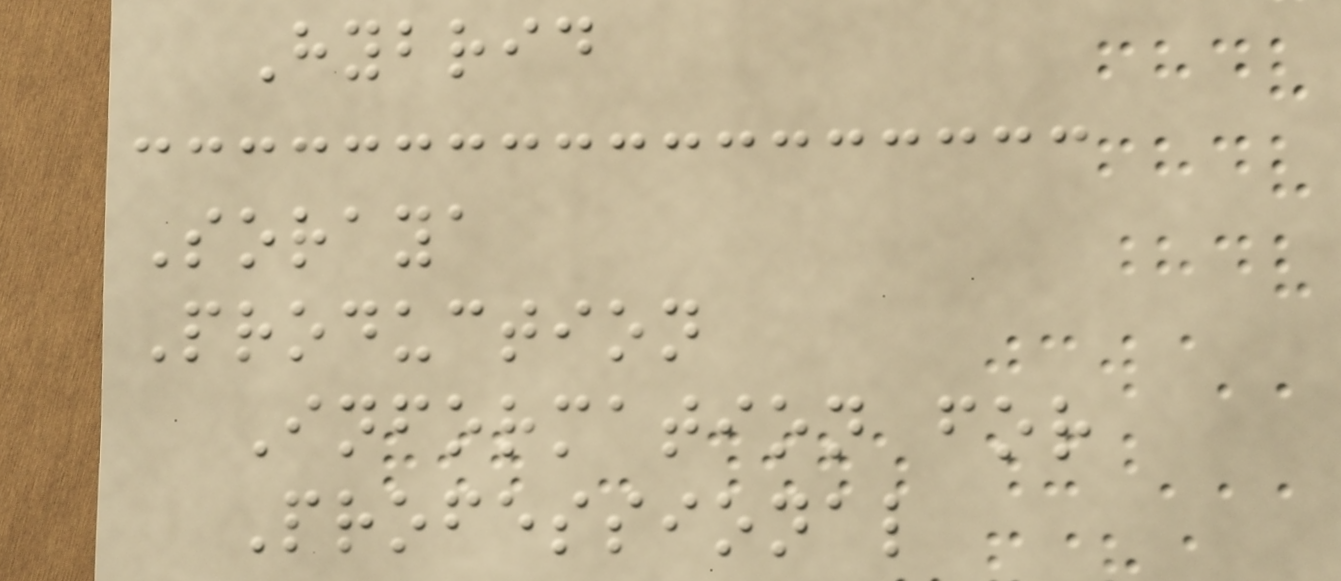Hybrid
Soraya
Production
Information for
Professional
